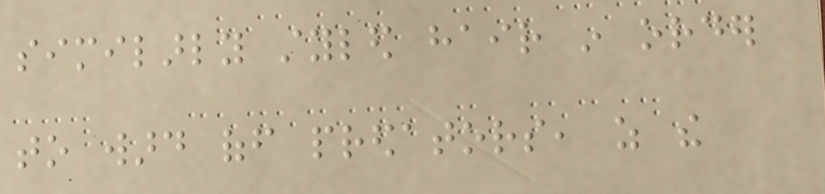similarly styled hair in order
to ward off predators, as the
